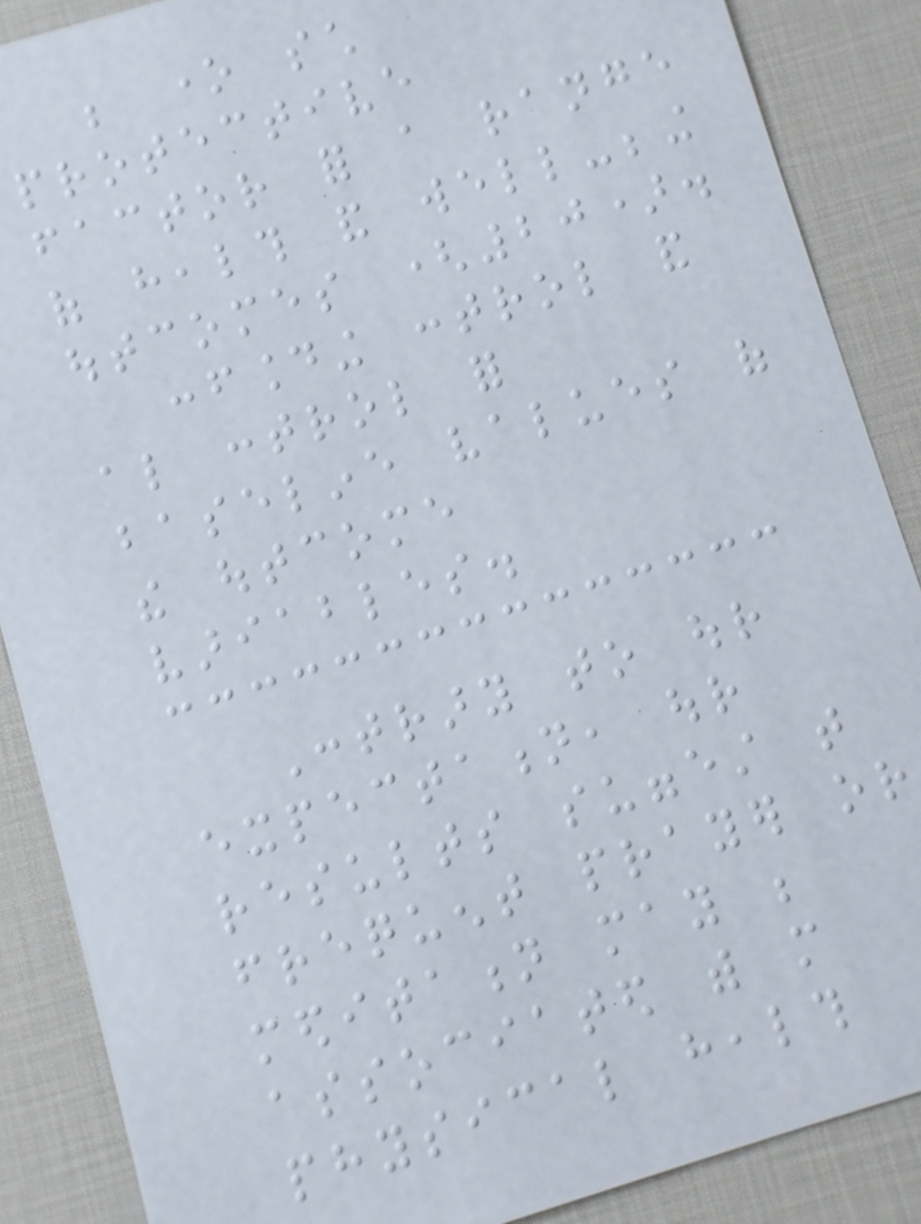be one such
protective
factor for a range
of health and well-being
outcomes (20).
confounding control and
also control for
baseline values of
the outcome
variables.
Contrary to our
expectation, our
results suggest that
frequent prayer or
meditation may be
associated with more
physical health
